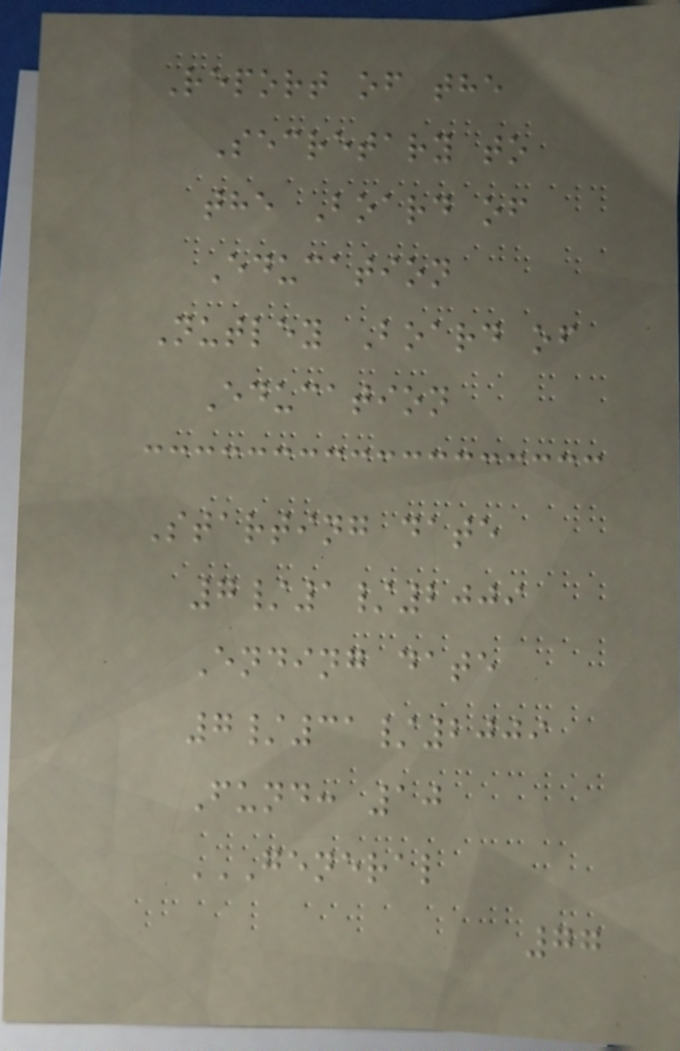Report of the
Secretary to
the Board of
Education
Nutley Board of
Education
Starting date
7/1/2009
Ending date
7/31/2009
Fund: 10
GENERAL
77
